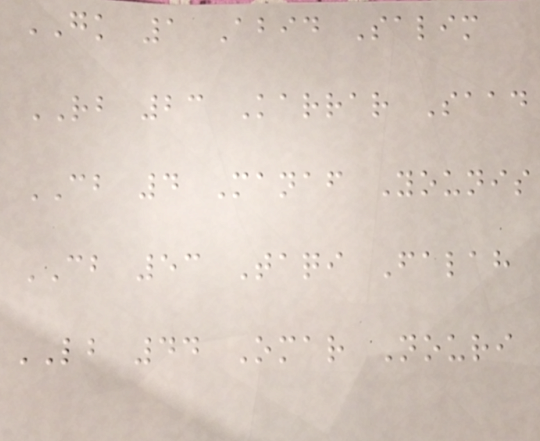GK 1 Abid Salim
RB 23 Karrar Saad
CB 4 Manaf Younis
CB 53 Taqi Falah
LB 44 Omar Nouri
